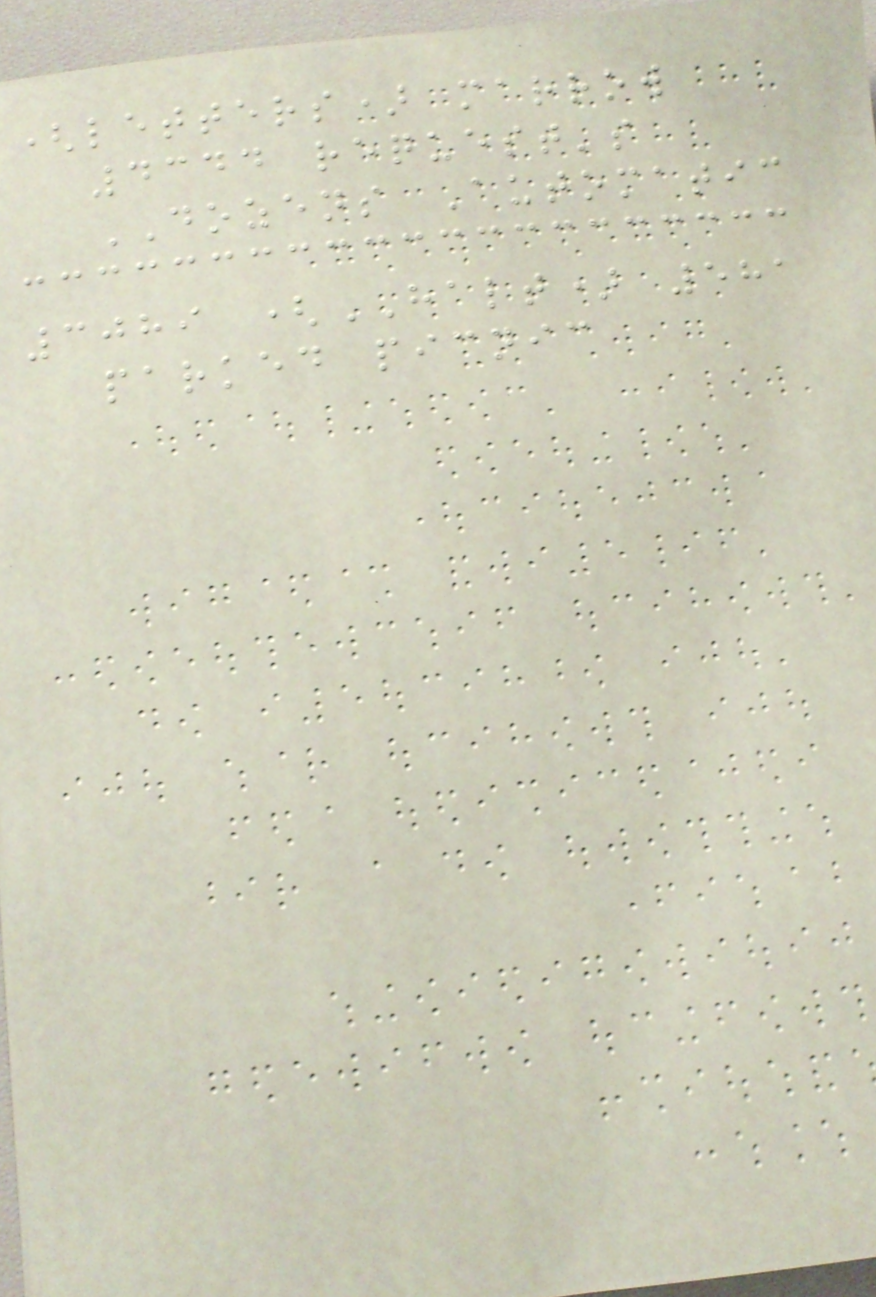(letters) marrow
4344 request's
DOZENS Automatic
3089 (HALT) 581
parked picnic
